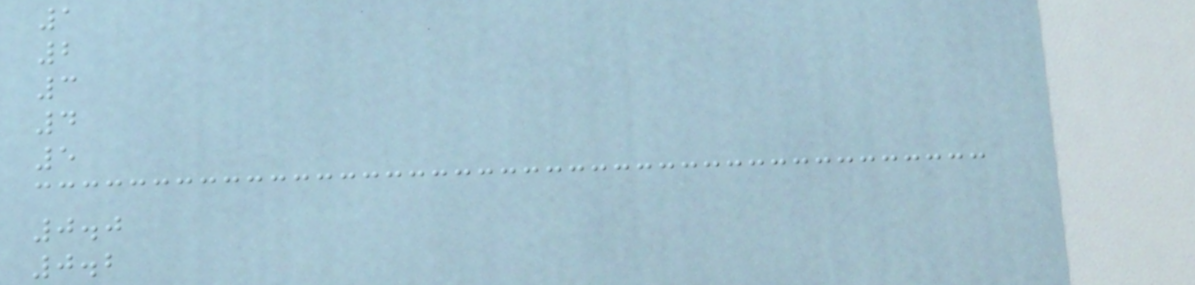1
2
3
4
5
0.0
0.2
